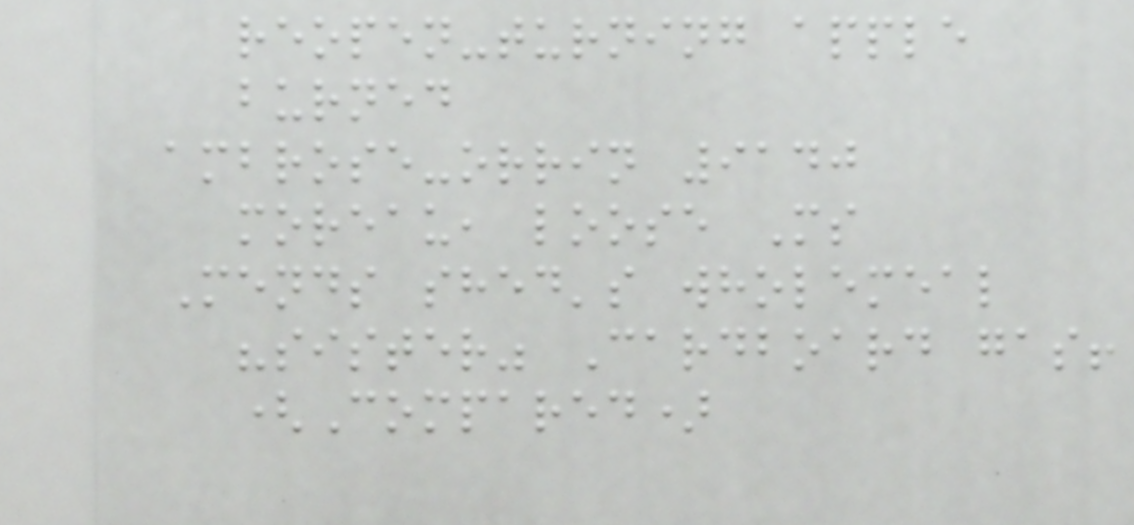reopen-turning apple
burned
ambrose-orrin 9140
moreau, loose Ms
Mends shed's wholemeal
"sister" Cardboard gas!
(Compared)
